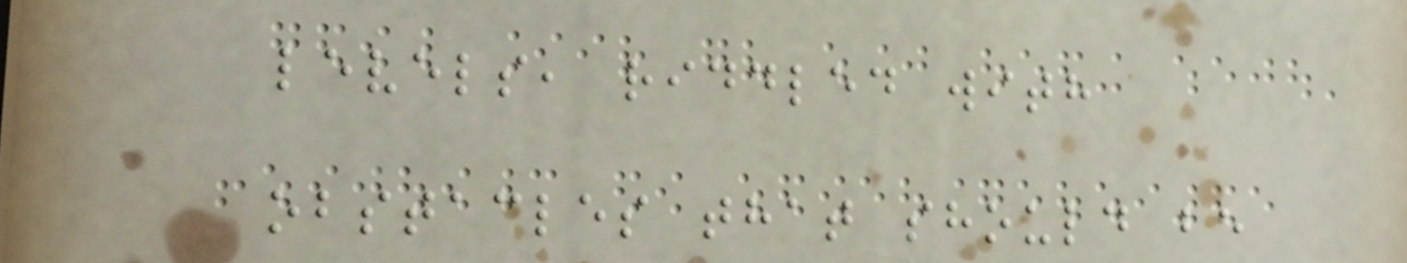levels, riddled with
obstacles that should be
